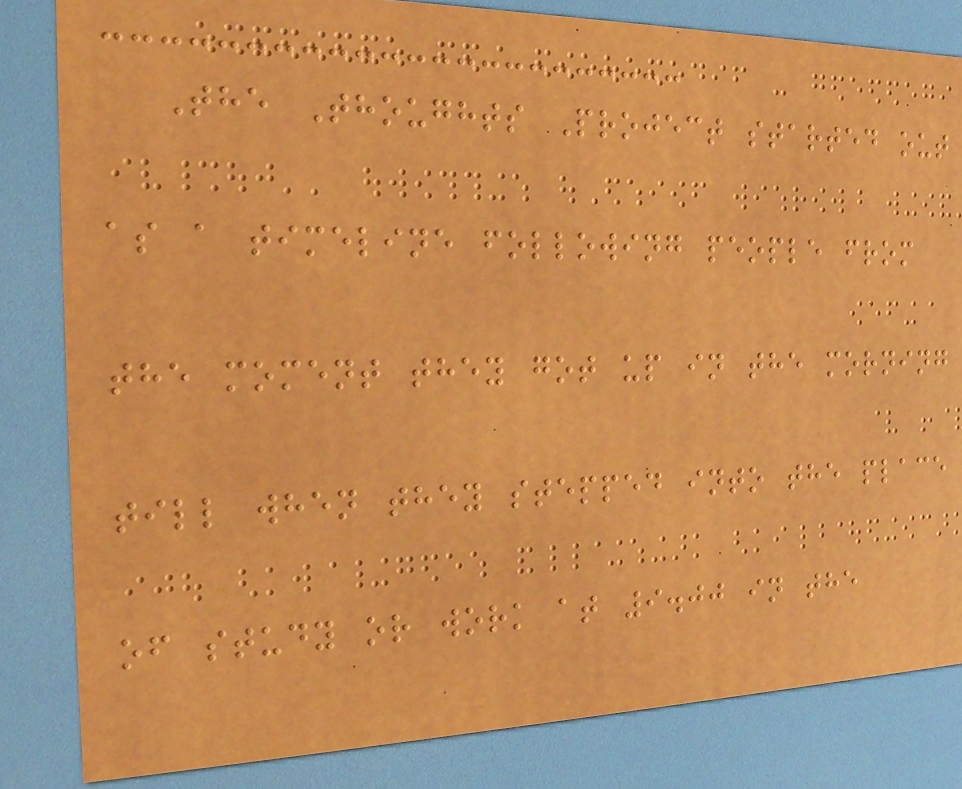The Thoughts Project started out
as a timeline following people from
the moment they got up in the morning
till when they stepped into the place
of study or work at 9.00 in the
